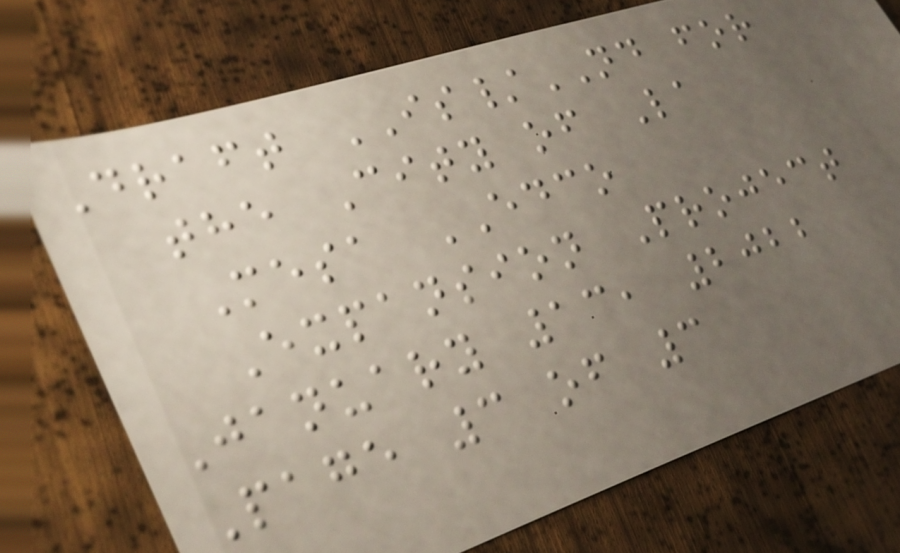Draft IS/ND for
the City of La
Mesa EDCO
Expansion Project
January 13, 2022
Page 3 of 3
